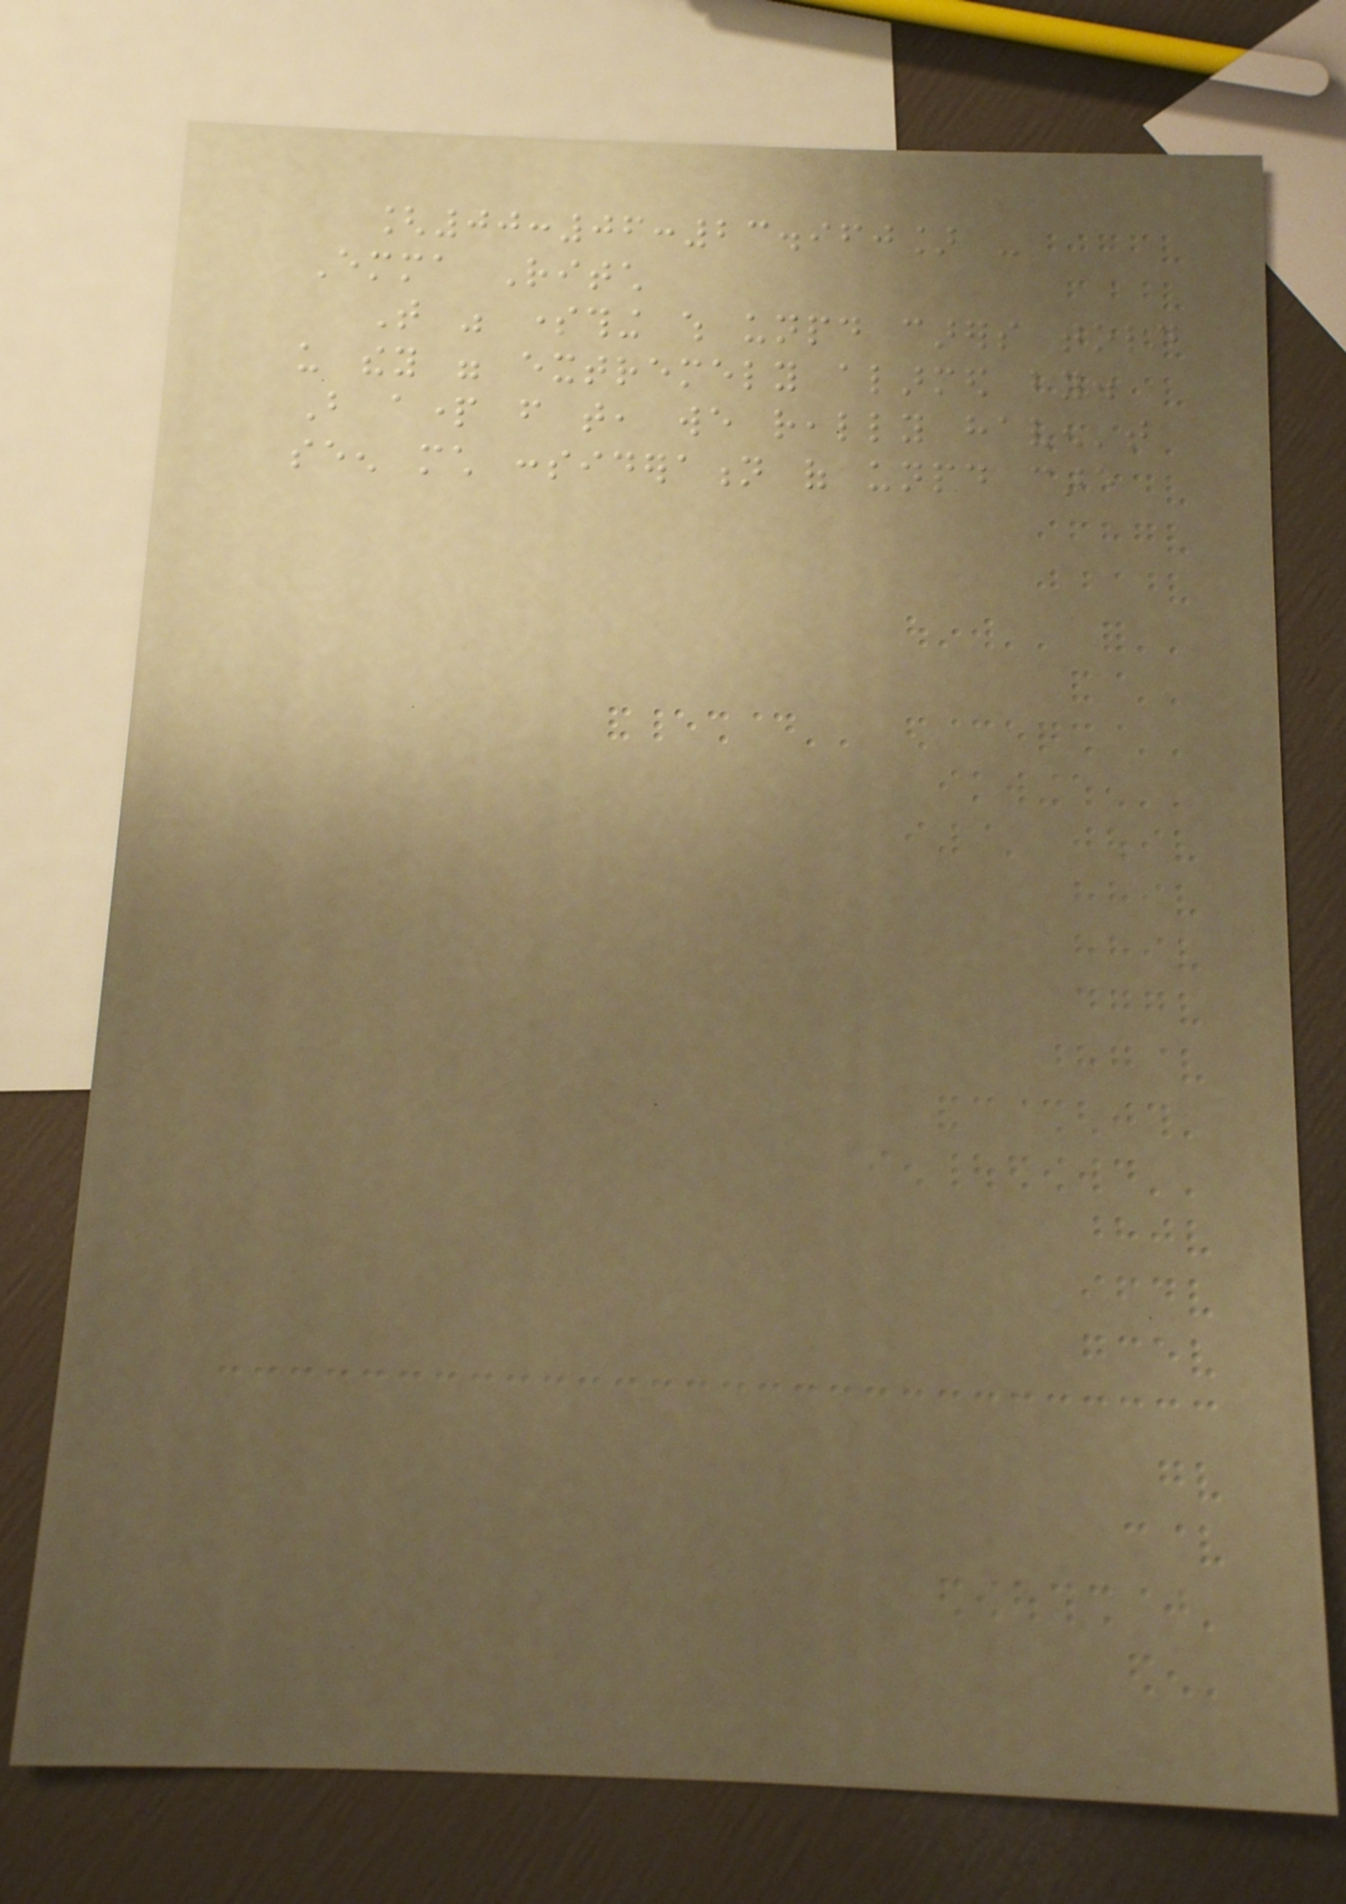[00:06:23.960] -
Emma Ritch
That was something which unpaid carers told
us they were extremely alarmed by.
But apart from that, we really haven't
seen much consideration of unpaid care
